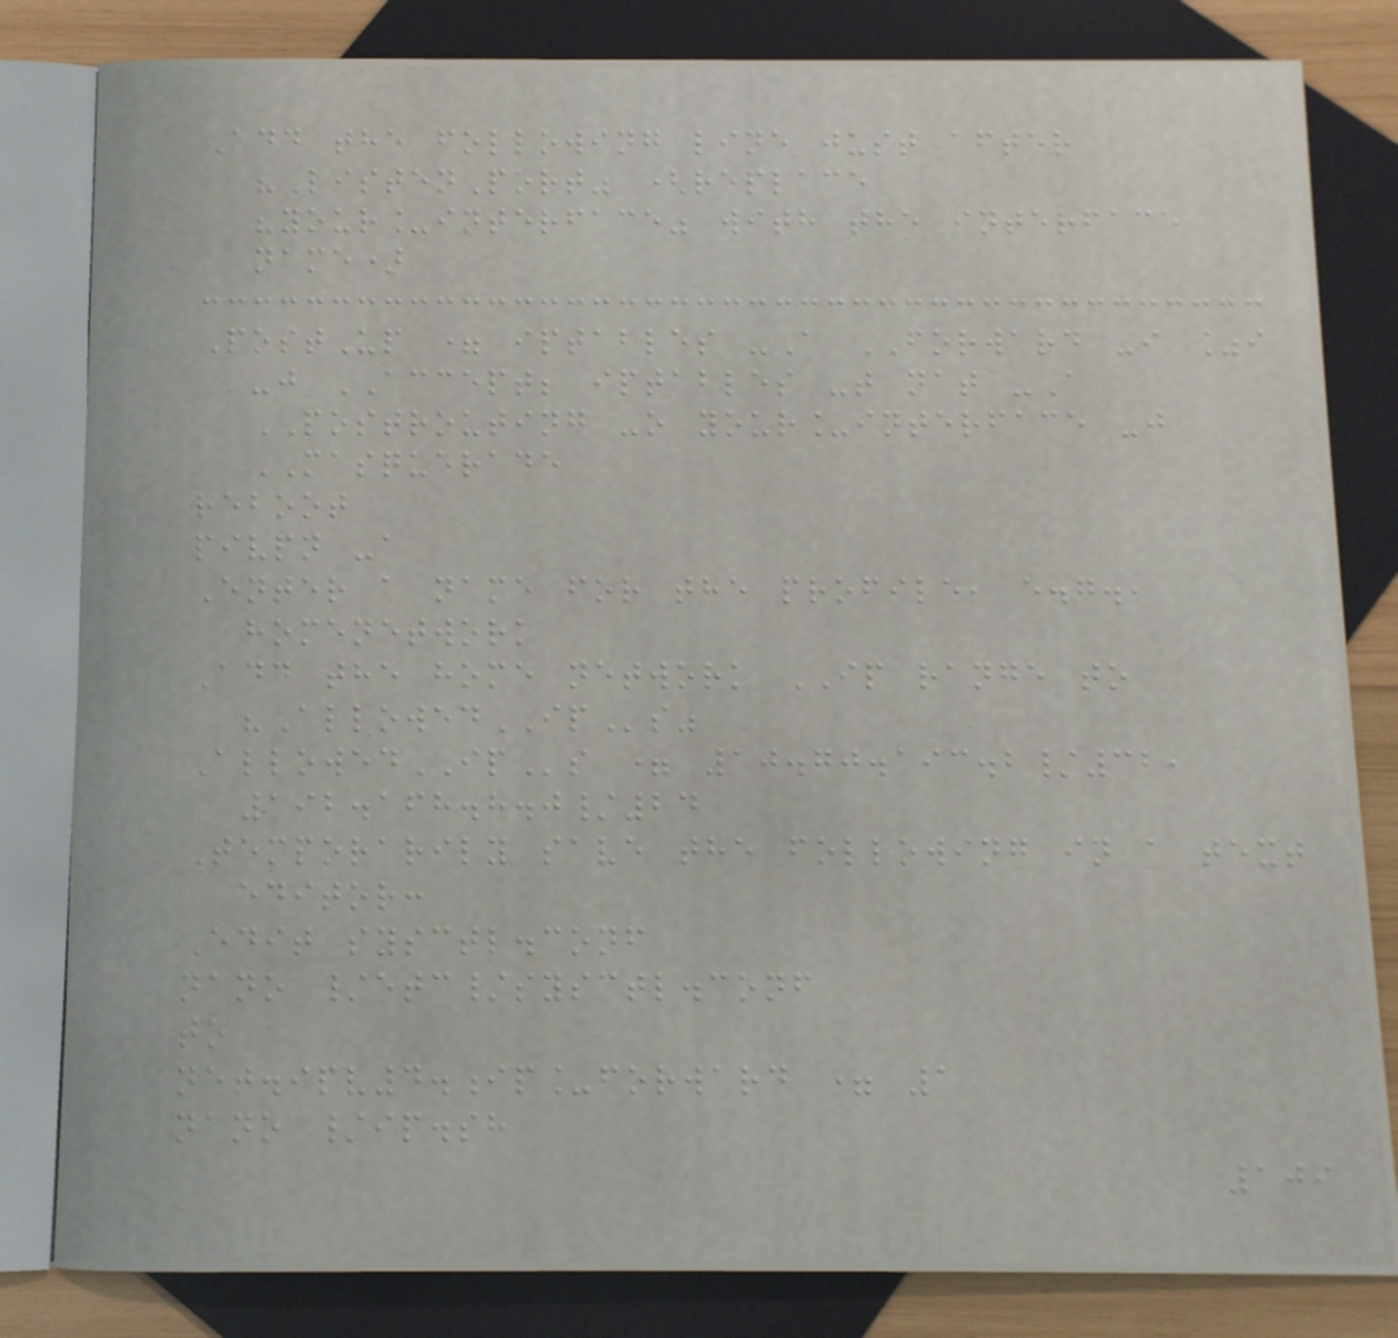Add the following line just after
"ListenPort" (replace
"your_interface" with the interface
name)
PostUp = iptables -A FORWARD -i %i
-j ACCEPT; iptables -t nat -A
POSTROUTING -o your_interface -j
MASQUERADE
reboot
pivpn -a
Enter a name for the profile, e.g.,
homenetwork
Add the home network IP range to
"AllowedIPs"
AllowedIPs = 10.70.193.2/32,
192.168.8.0/24
Temporarily save the following in a text
editor:
Edit sysctl.conf
nano /etc/sysctl.conf
to
net.ipv4.ip_forward = 1
nano /ip.sh
109
